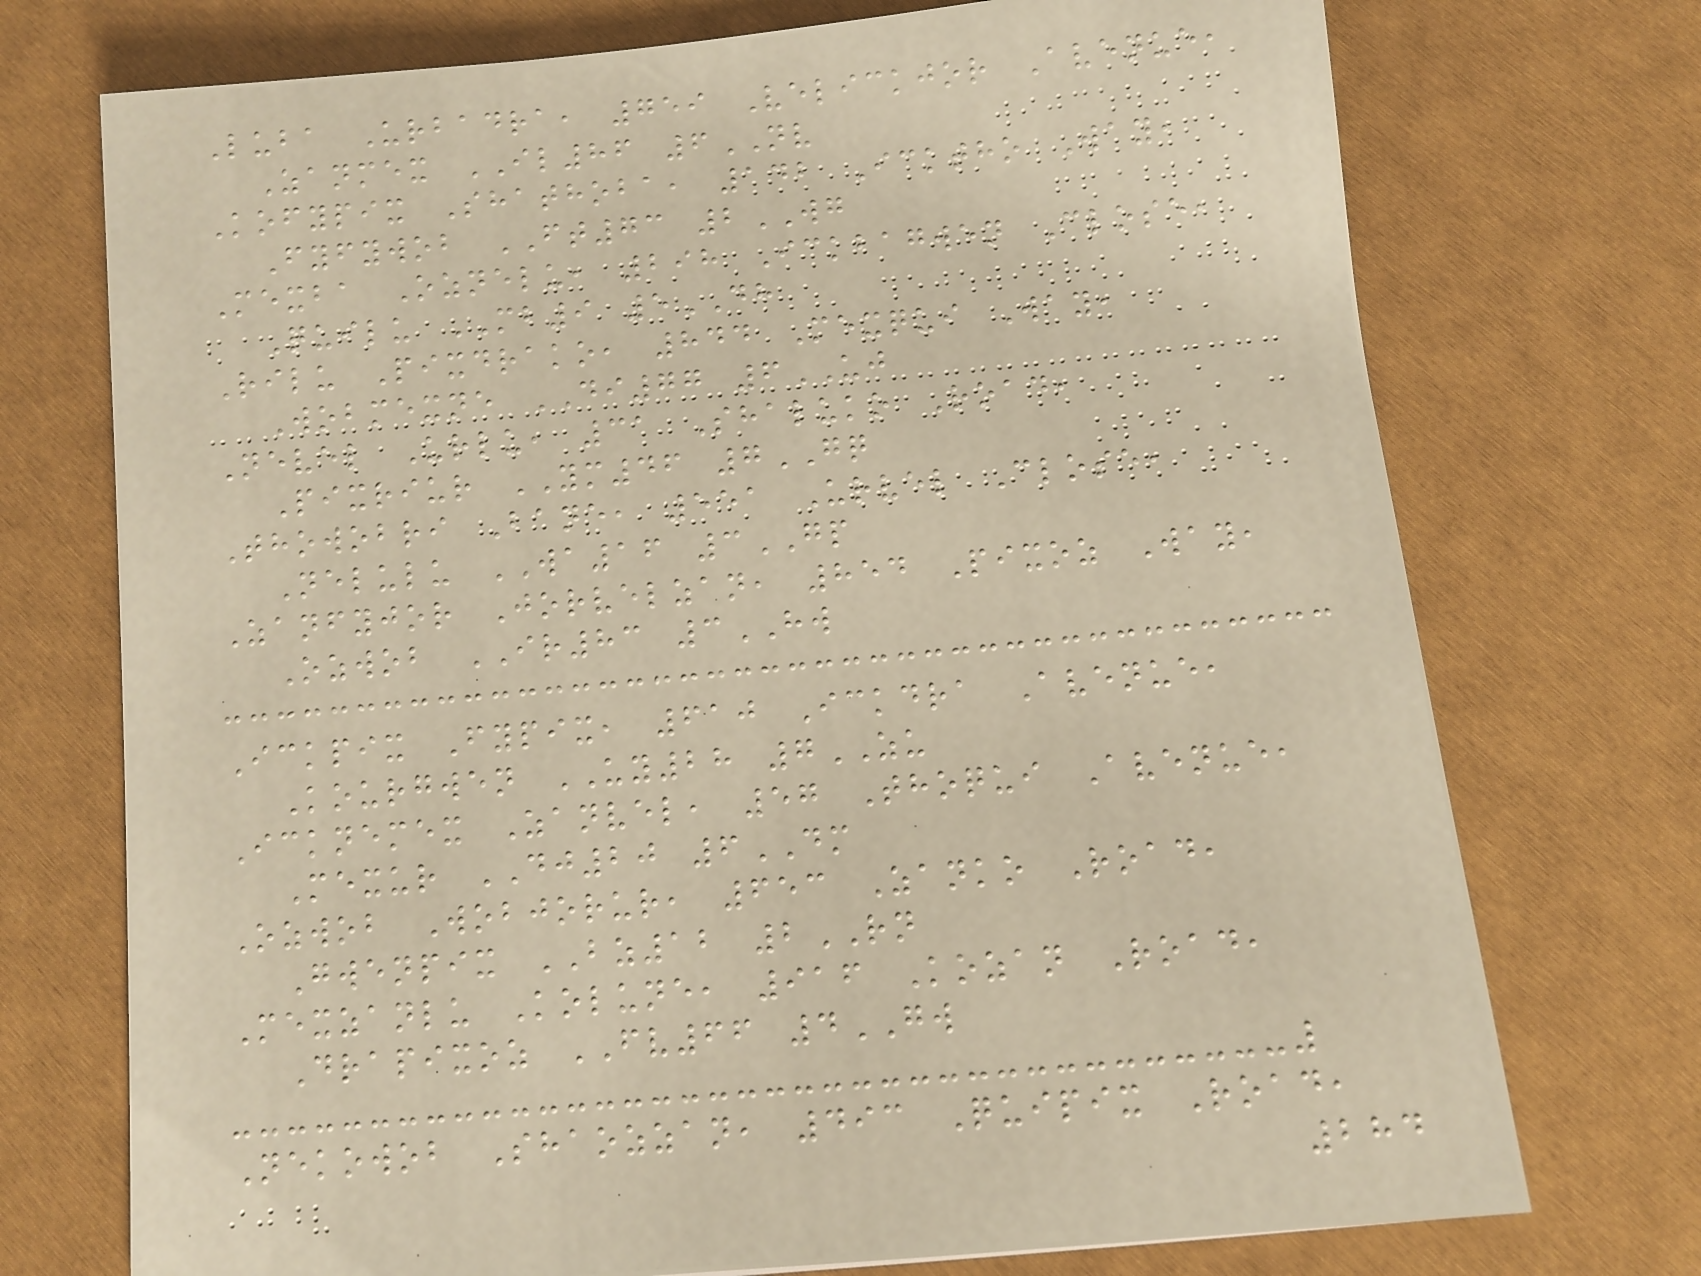Luba Urbadra, 759 Velickjor Avenue,
Zanmex IL86 6NV
Kofypix Shathoba, 142 Icktho Way,
Fyfywob FT73 2WG
Mexba Oznelu, 298 Ickbagwen Close,
Quilu MB9 5DH
Rilu Pixdrako, 844 Mexqui Way,
Wobmexne DI77 6UJ
Nevel Urlu, 31 Shaluko Road,
Pixriur YM46 7GQ
Thowobri Bane, 551 Urvel Close,
Nelulu WA16 3GP
Zanfyjor Jorvelzan, 854 Pixoz Way,
Ozwob IR83 3HW
Ickpix Fypix, 610 Ickdra Avenue,
Kourgwen UY28 7ZU
Icknemex Zanvel, 57 Thoqui Avenue,
Mexur DJ20 6DM
Ozwob Wobjorur, 653 Zanko Road,
Gwenpix BZ12 2RN
Mexzanlu Kolune, 916 Kozan Road,
Drapixoz FV66 4GW
Nekowob Shaozzan, 493 Quipix Road,
284
